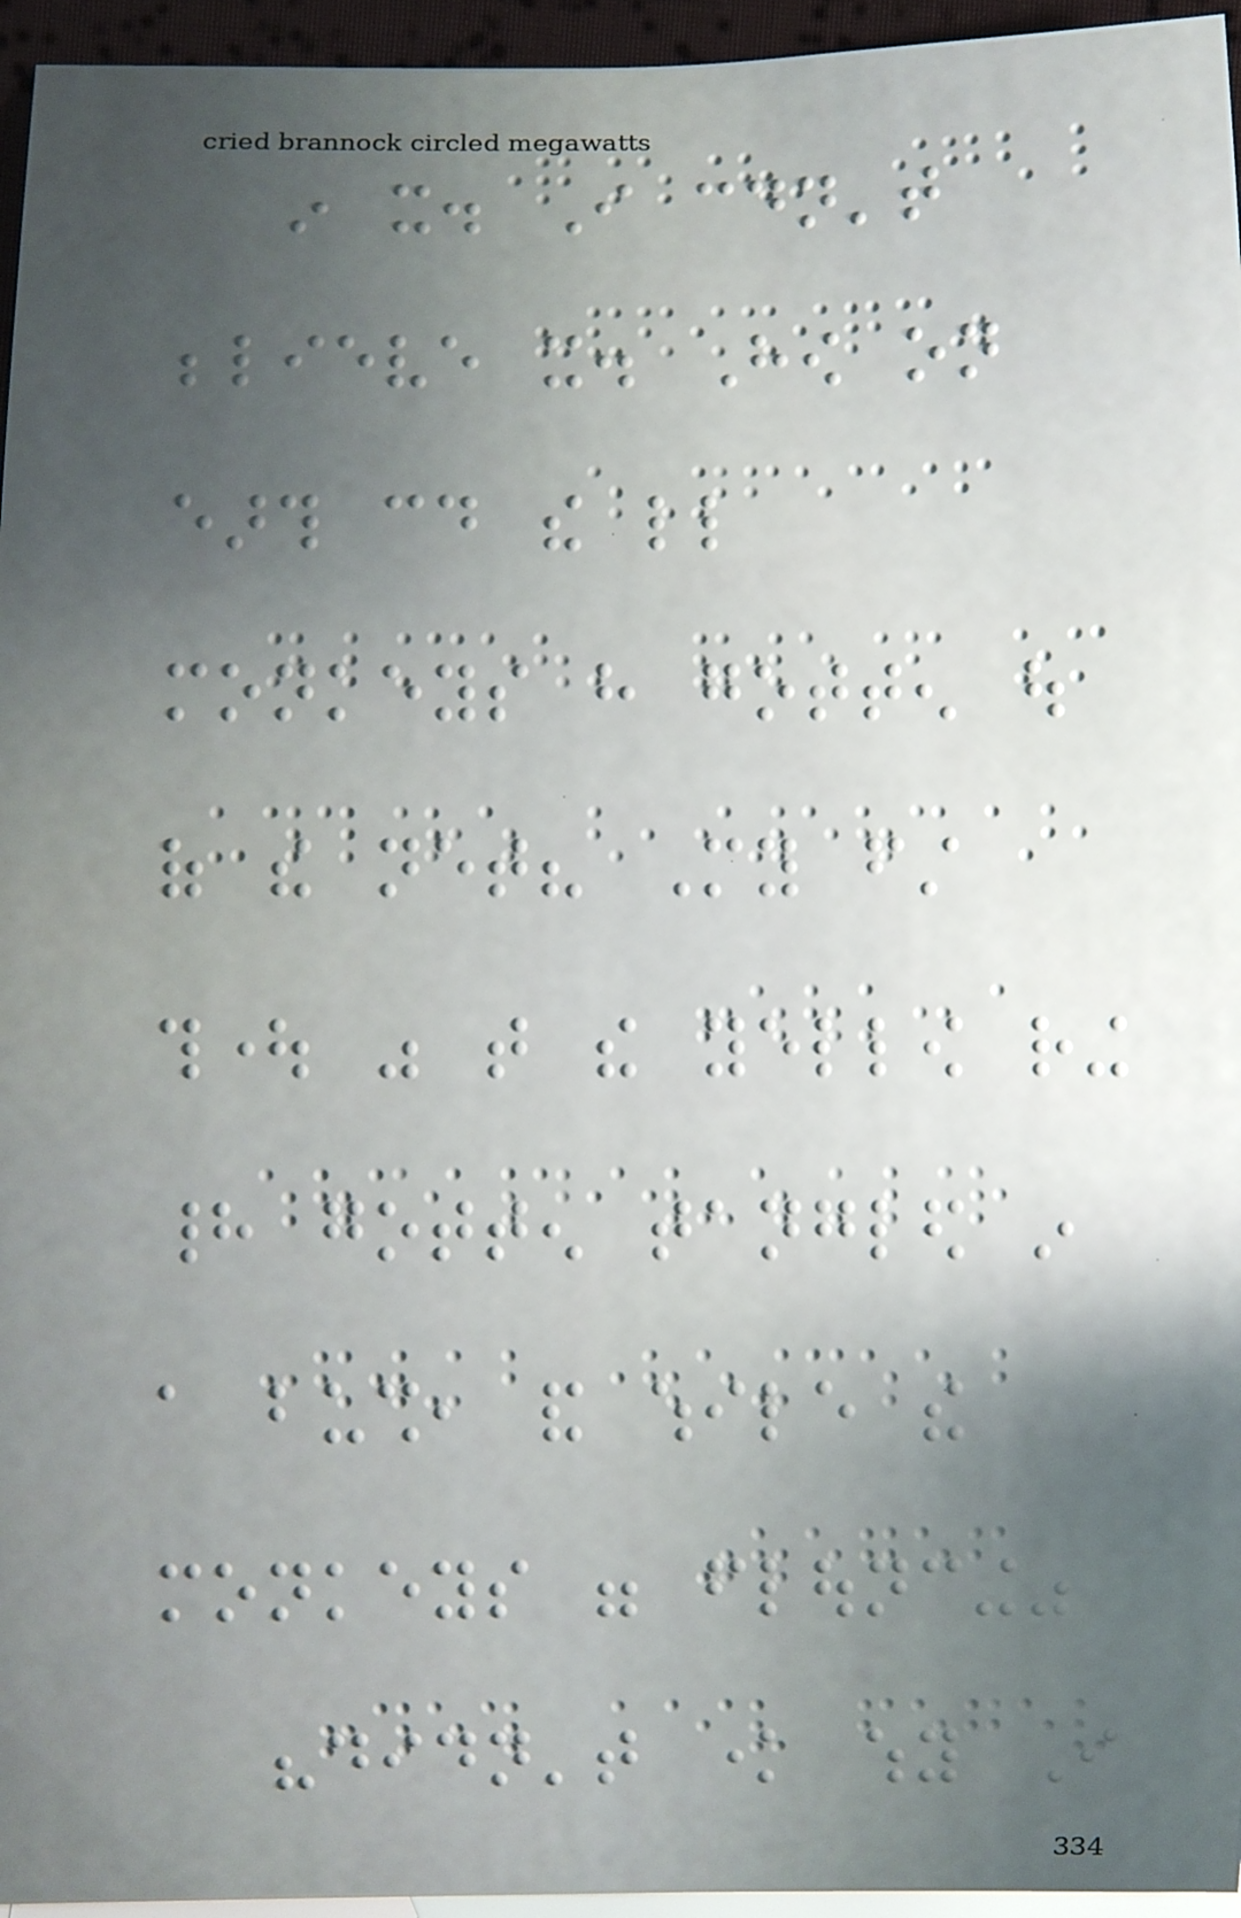in it. I couldn't
believe it. How on
earth could the little
monkeys have gotten out
of the net? My first
thought was that the yellow ring
had gotten tangled in
a bush, and while the
monkeys were flouncing"
"didn't know why I
